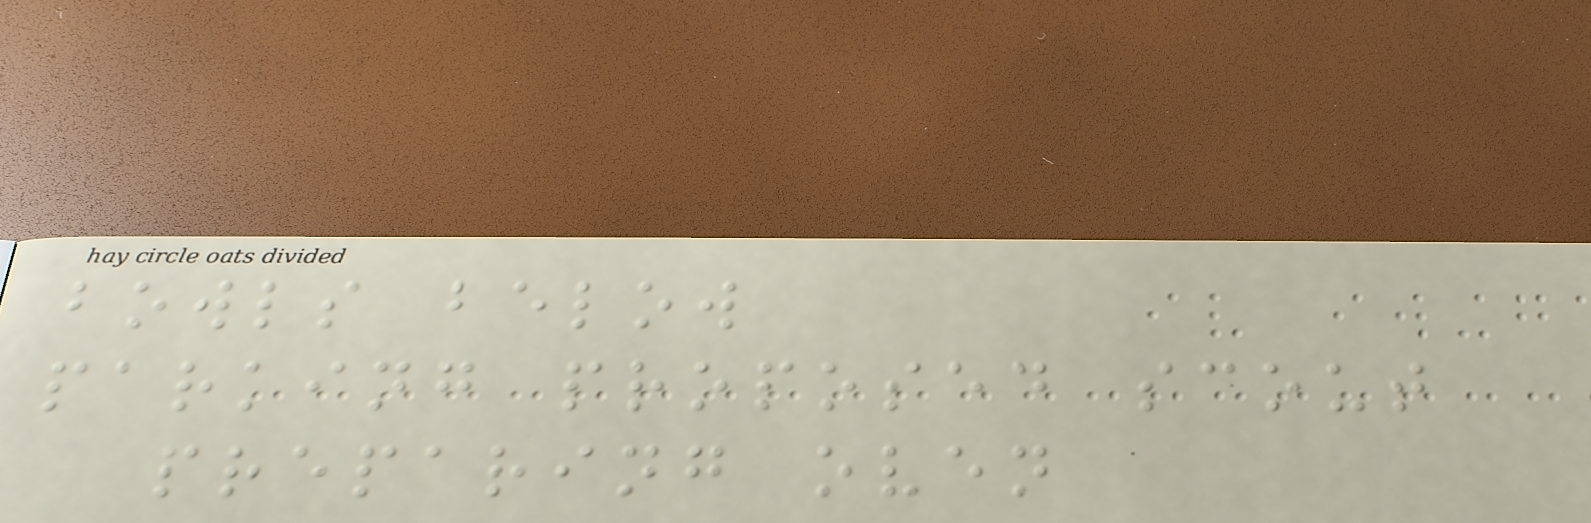bowls below
parking proposed scout
preparing oven
